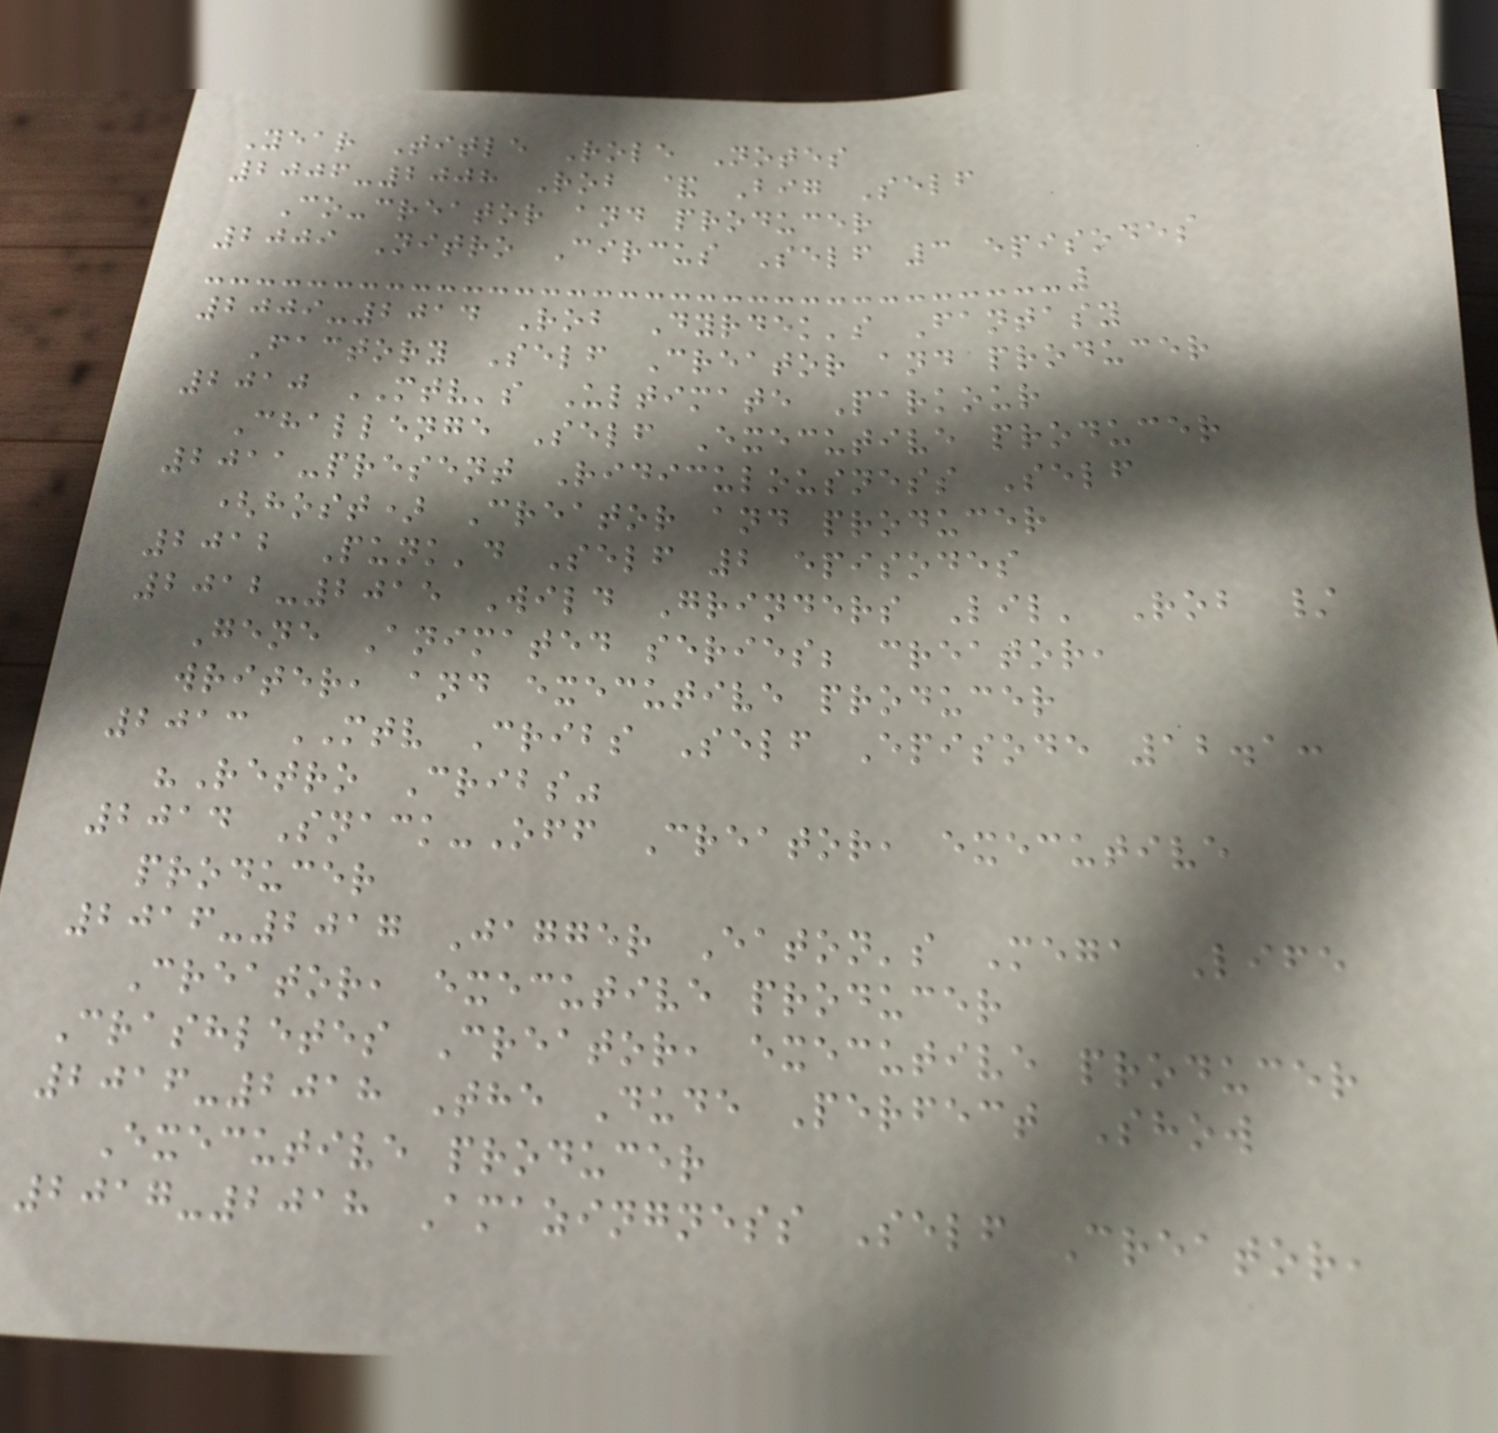Year Title Role Notes
2006-2008 Rob & Big Self
Co-creator and producer
2009 Nitro Circus Self 3 episodes
2009-2014 Rob Dyrdek's Fantasy
Factory Self Creator and producer
2010 MTV's Ultimate Parkour
Challenge Self Executive producer
2011-present Ridiculousness Self
(host) Creator and producer
2012 Punk'd Self 2 episodes
2012-2015 Wild Grinders Lil' Rob /
Gene Animated series; creator,
writer, and executive producer
2013 MTV Cribs Self Episode 12.1:
"Retro Cribs"
2014 Snack-Off Creator, executive
producer
2016-2017 Jagger Eaton's Mega Life
Creator, executive producer
Crashletes Creator, executive producer
2016-2018 The Dude Perfect Show
Executive producer
2017-2018 Amazingness Self Creator,
